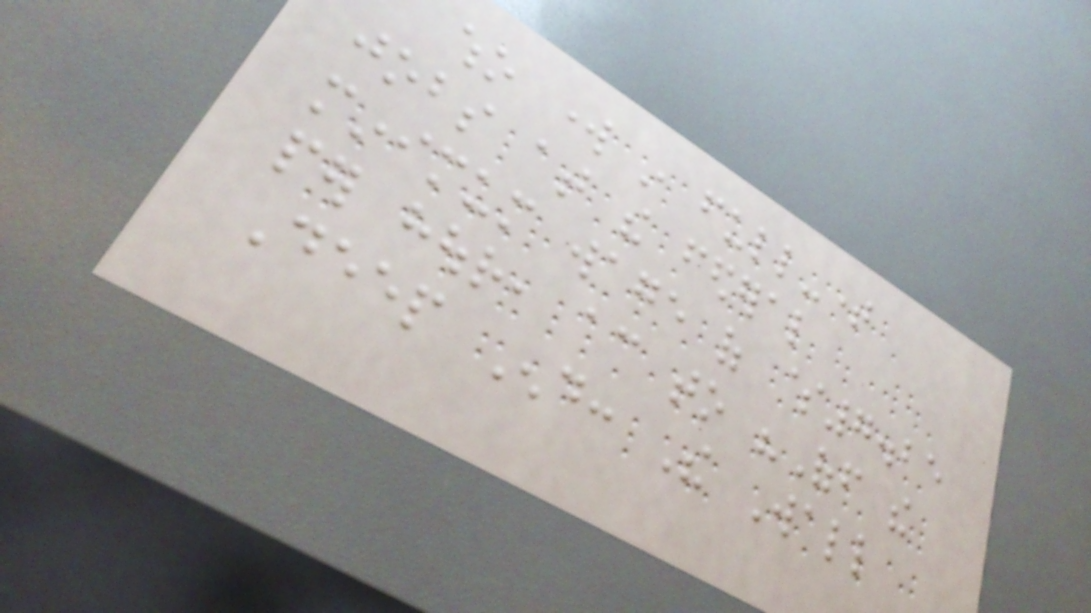who work in full-time
jobs at the federal
minimum wage of $7.25
per hour, according to "Off the
Deep End: The Wall
